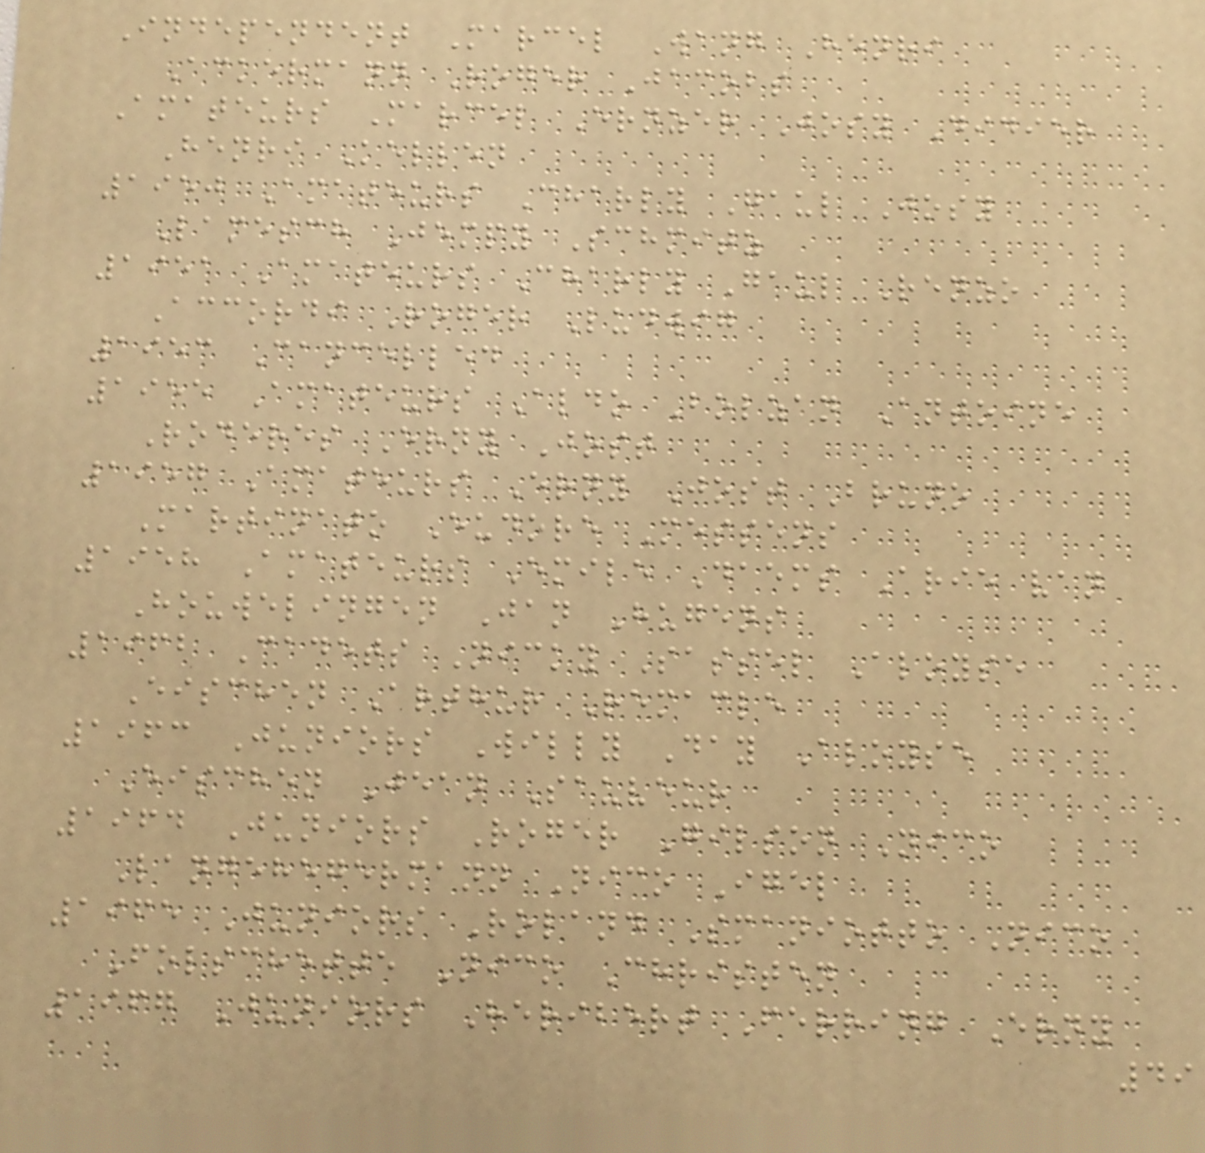Independent Marcel Wang Henri
Ackermann Roger Jacobs
Amateurs Marcel Ernzer Josy Didier
Henri Kellen
1950 Amateurs Charly Gaul Josy
Lamesch Jempy Schmitz
1951 Amateurs Charly Gaul Renzo
Accordi Roger Ludwig
1953 Cancelled
1955 Amateurs Aldo Bolzan Antoine
Roderes Erny Jost
1957 Amateurs Erny Jost Bruno
Martinato Eudore Messens
1958 Amateurs Emile Daems Arie van
Houwelingen Jan Hugens
1962 Cadets Nicky Sassel Aloyse
Eischen Arthur Remacle
1963 Juniors Willy Day Aloyse
Eischen Jean Sauveur
1964 Juniors Roger Gilson Nico
Langehegermann Nico Igel
1965 Juniors Roland Smaniotto Nico
Folschette Nico Christen
1967 Juniors Heribert Ferring Erny
49
